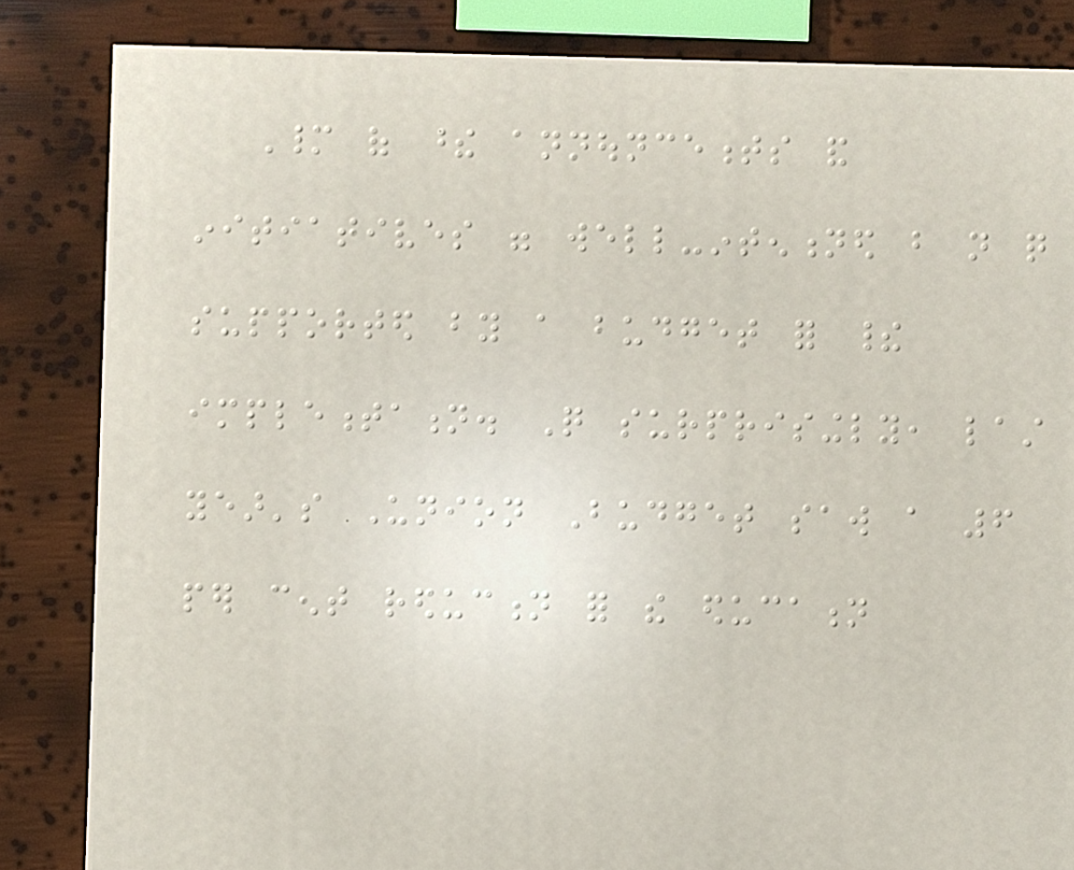Many of these announcements and
initiatives were well-intentioned but not quite
supported by a budget for their
implementation. Quite surprisingly, last
year's Union Budget saw a 6
per cent reduction for the education
